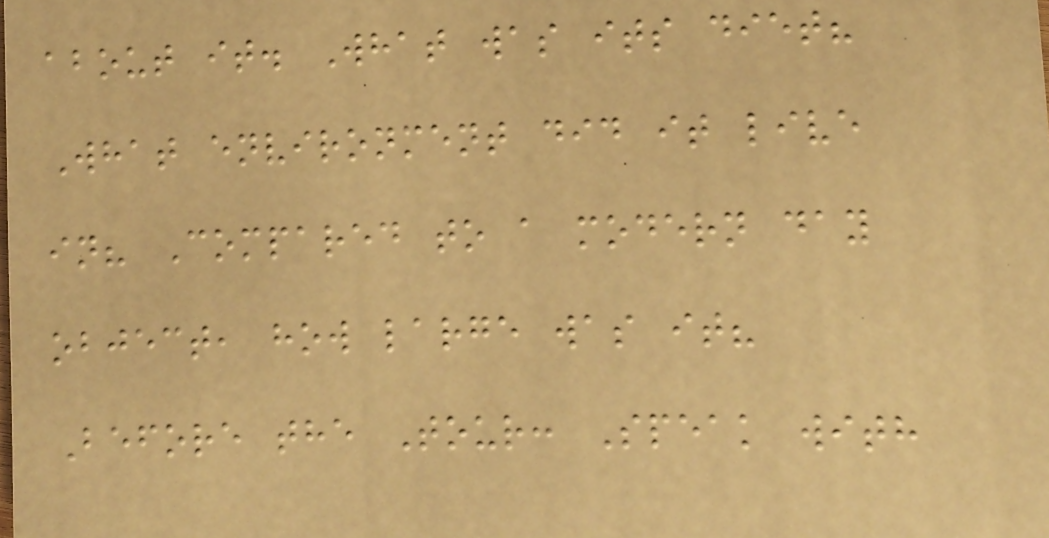about it. What was its diet?
What environment did it live
in? Compared to a modern day
object, how large was it?
Before the Tour: Speak with
